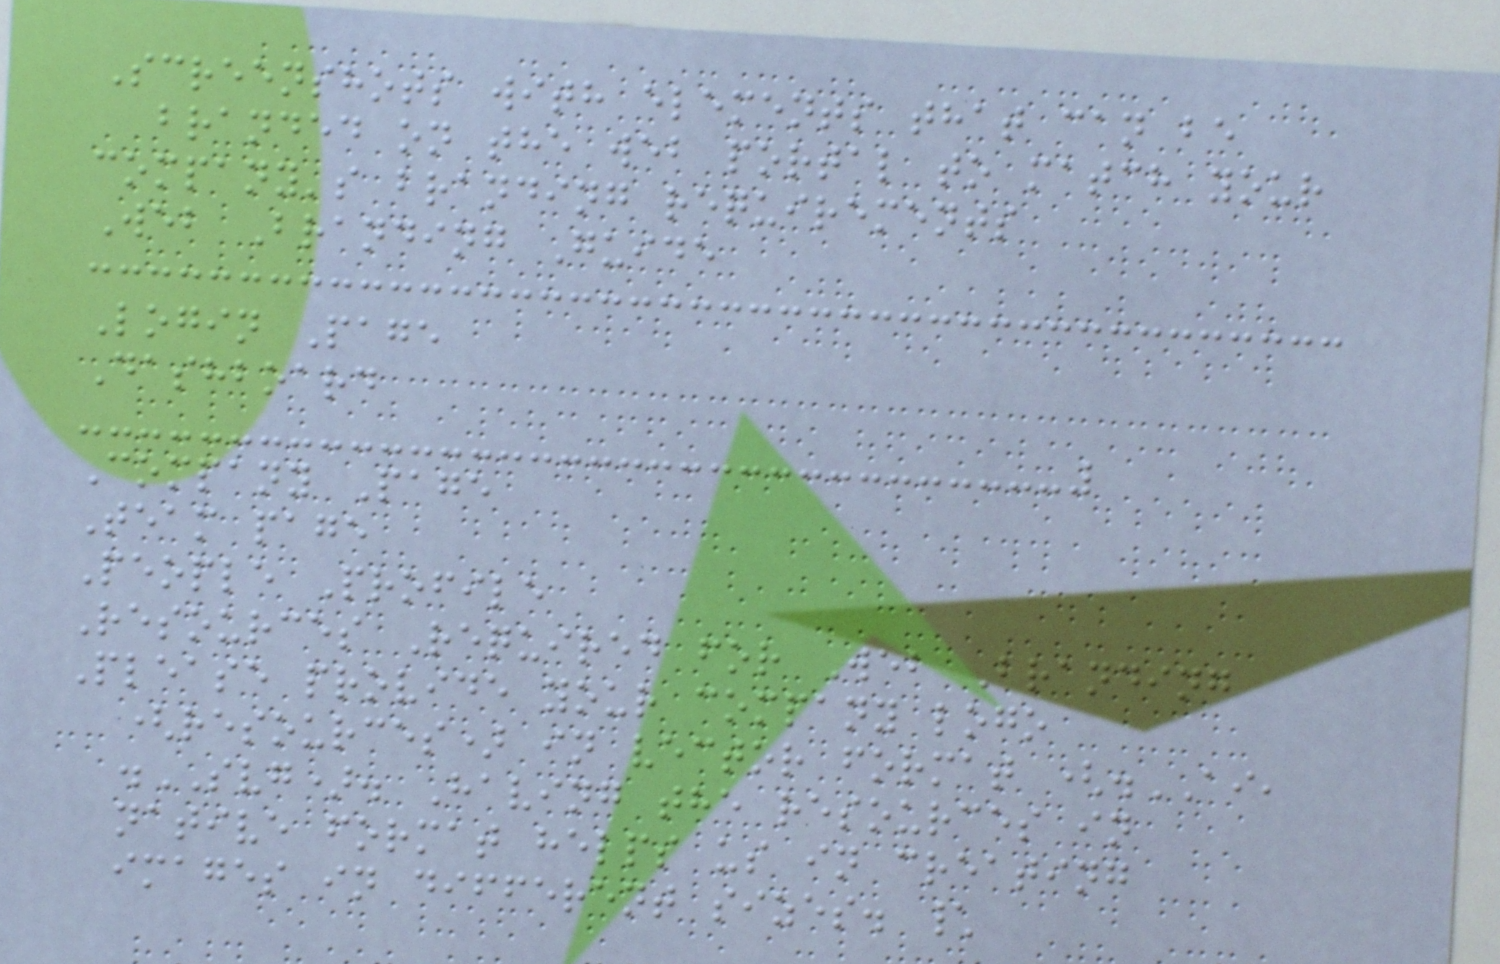Screenshots with elements that can be
branded on the web portal to match your
company's branding requirements
Web Branding Guide
Login Page
Dashboard
Company Page
Team page
People Profile
Resources Required for Web Branding
Please provide your company logo
(resources) in vector format (.AI,
.SVG). Having the resources in
native format helps us in creating
images in different sizes. \
